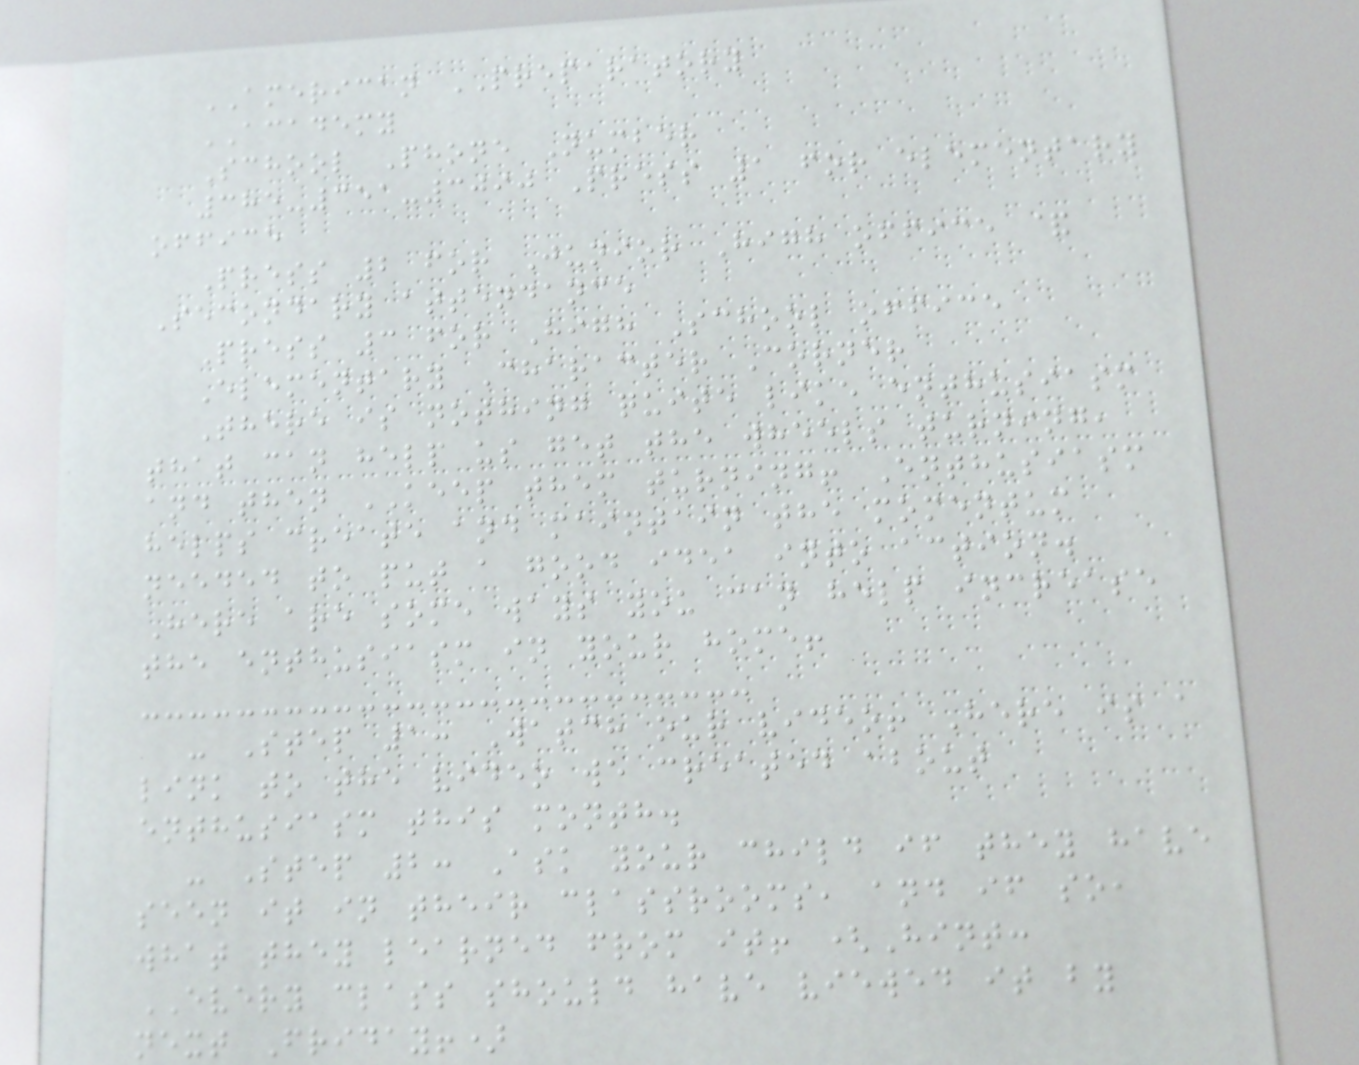AMERICAN PREPARATORY
ACADEMY
School Phone Number
385-351-3090 Press 1 for elementary
office
Press 2 for Junior High office &
Secondary attendance
Press 3 for High School office
Elementary Character Corner
There is nothing quite like enthusiasm
that can help us get the wheels turning,
and then KEEP them turning! Enthusiasm
helps create and maintain the momentum
needed to put a good idea into action.
Here are some ways you can help increase
the enthusiasm in your home!
- Step 1: Watch our video! Here is a
link to the video we created about
enthusiasm this month.
- Step 2: Ask your child if they have
seen it in their classrooms, and if so,
what they learned from it! (Hint:
EVERY class should have viewed it by
next Friday!)
